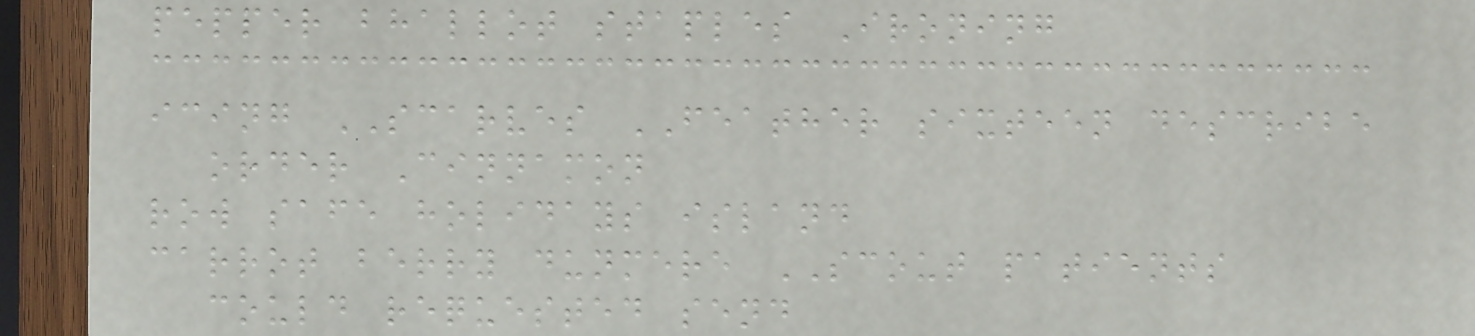pepper bhallot staples Ironing
icing SCARVES FEATHER sixteen describe
order Cinnamon
row safe holidays island
carrot berry dunmere SCOUT patients
could requested send
